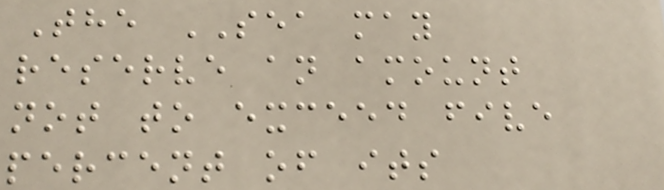The SEA may
reserve an amount
not to exceed five
percent of its
